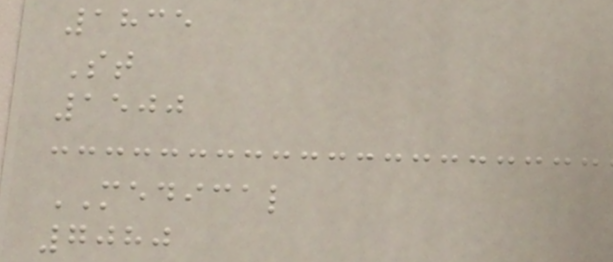1835
St
1500
MEDICAL
7080
